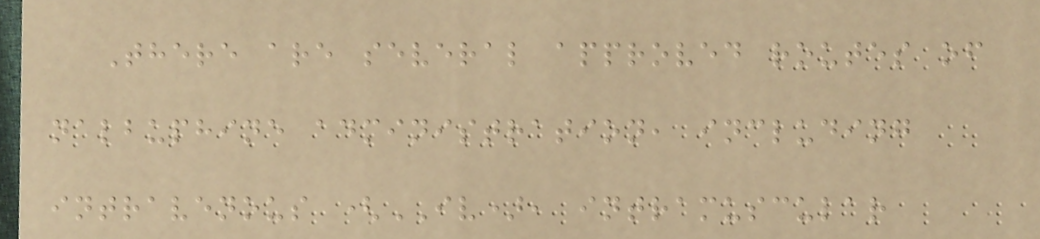There are several approved routes of
nalbuphine administration, including
intravenous (IV), intramuscular
